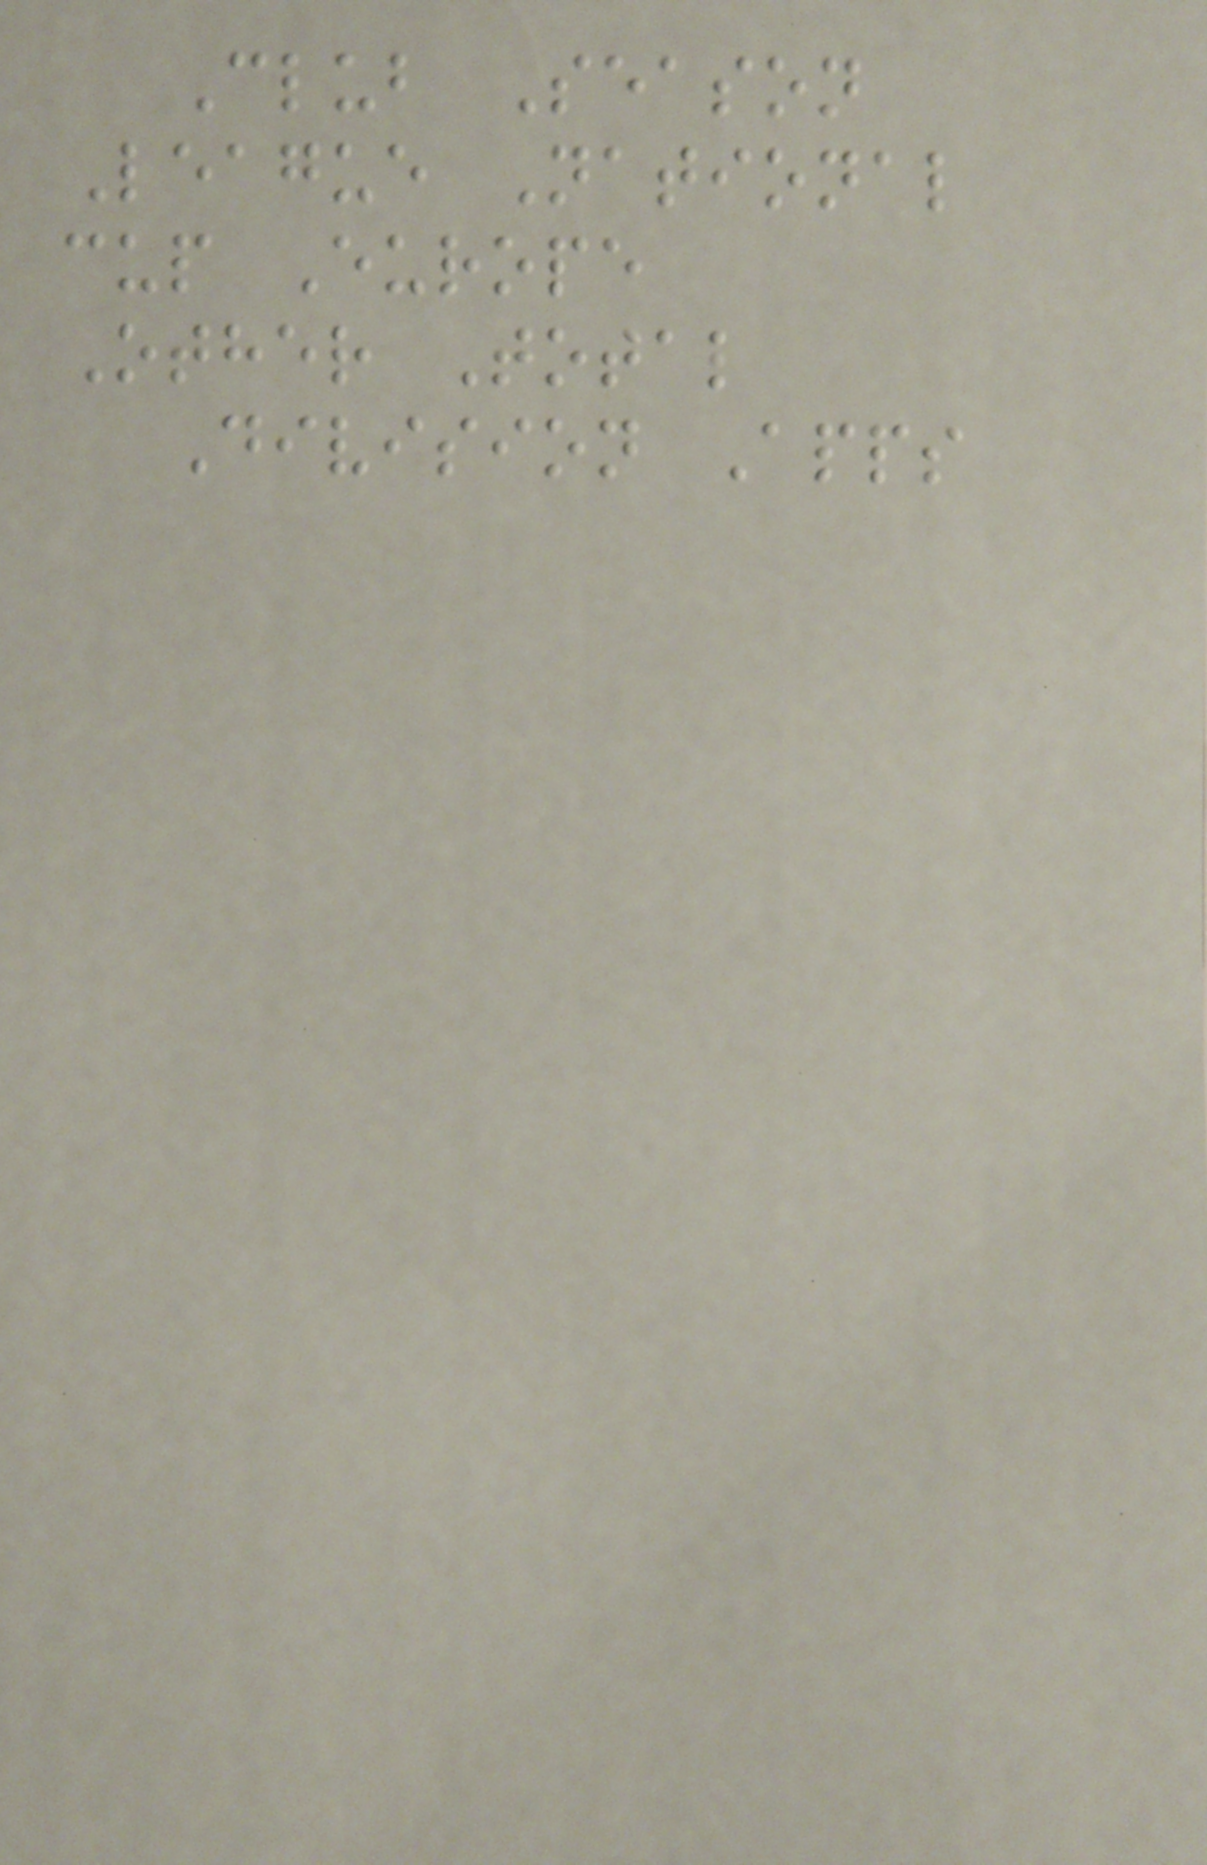Club Season
League National
cup Europe
Other Total
Division Apps
